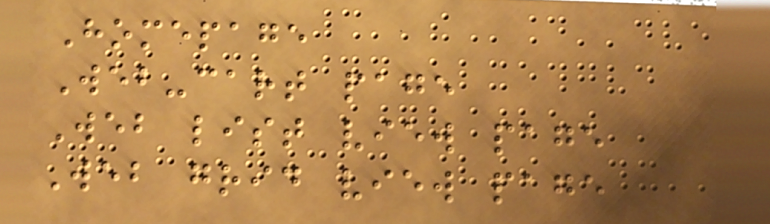Homepage
Web-cart page
Web list view page
Web grid view page
